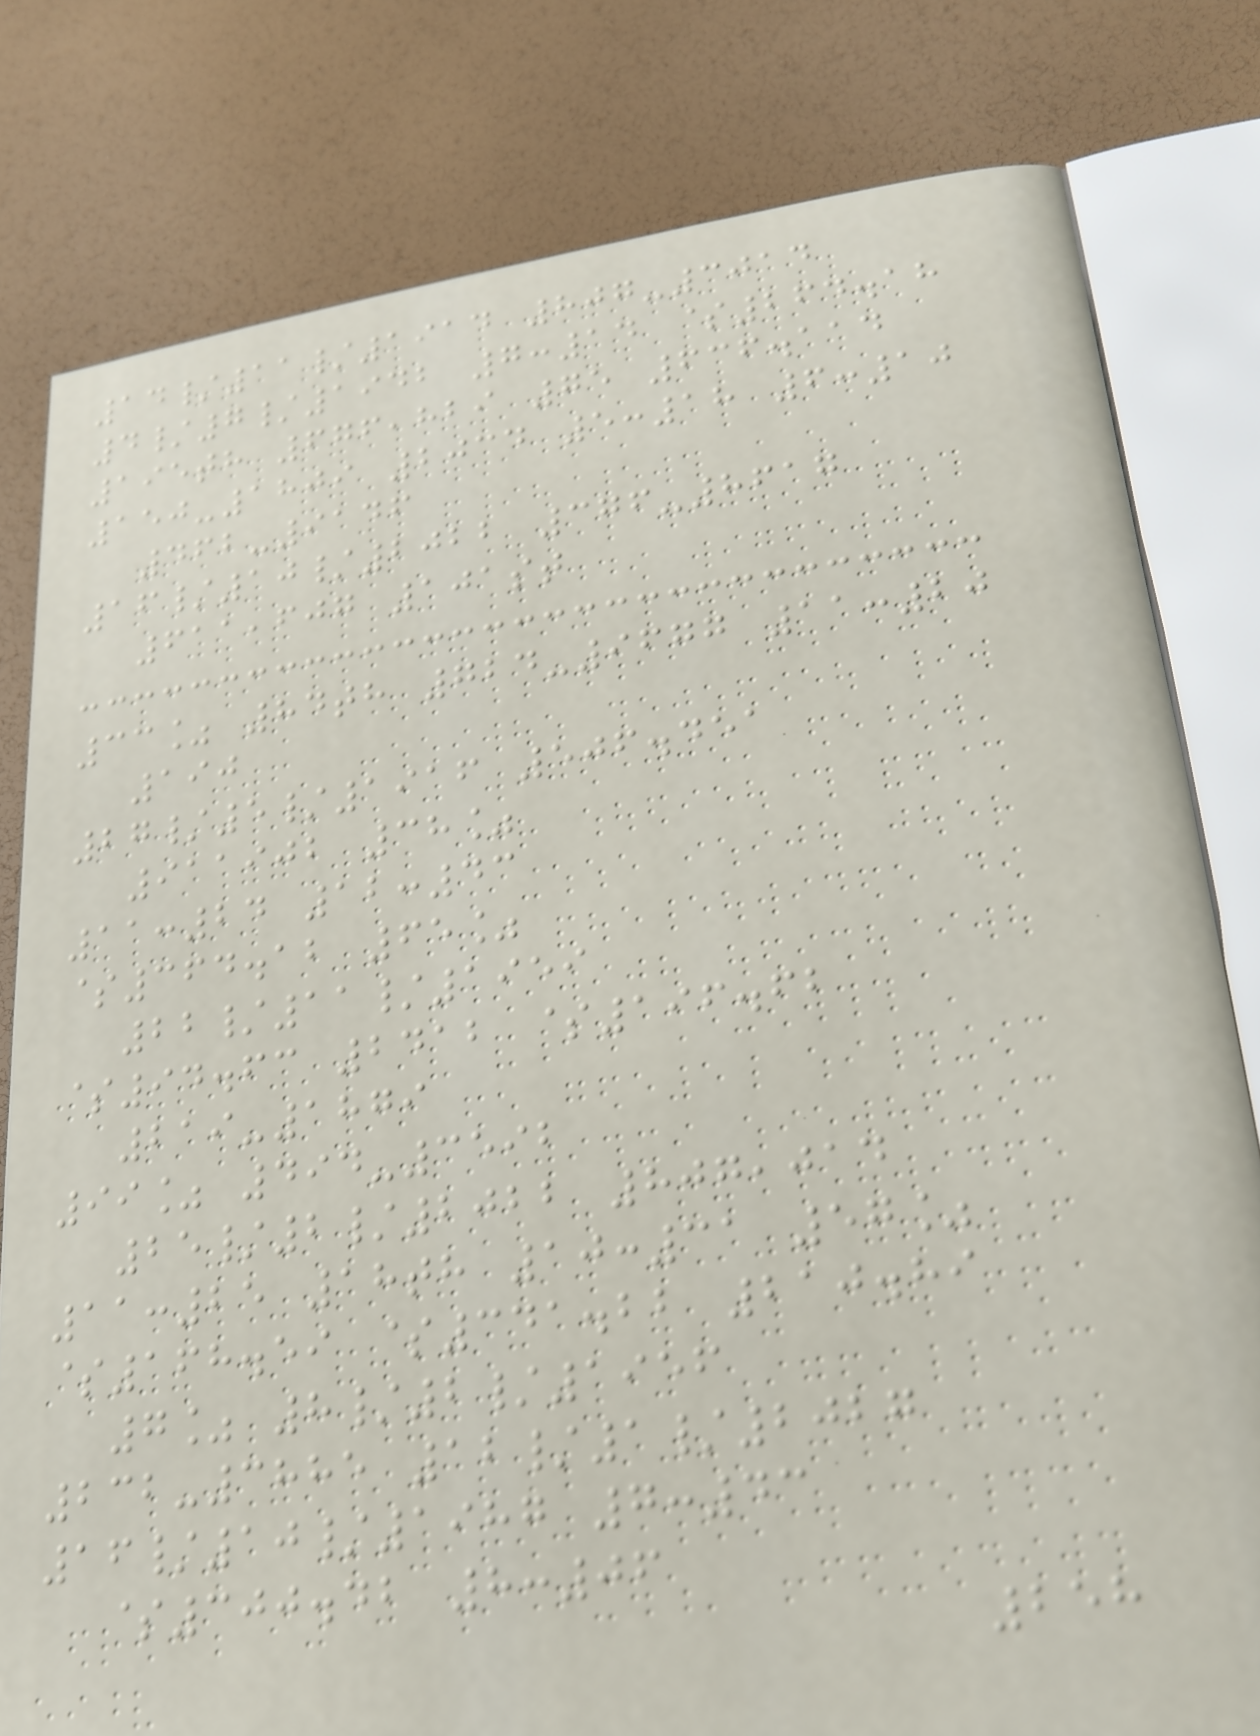14/11/1914 807-3014
4/7/1942 7:14 $264.18
195th 676,829 75 636.114
150-1809 2034 5:18 6:10
462-9146
16/10/2022 376-8617
611,607 101st
33% 84th 724-9677 11:20
190
27/5/1916 506.451
911902 38%
11:24 12:43
$364.12 65%
22/11/1959
$94.63 2412 $196.62
219-1879
99% 494-3592
25/2/2022 807,014
11:25 18th 10:31 57%
$168.59 $341.22 210.89
7% 8/2/1956
232-3885 12/1/2027
16/10/1987 7:43
$300.42 8:06
258
